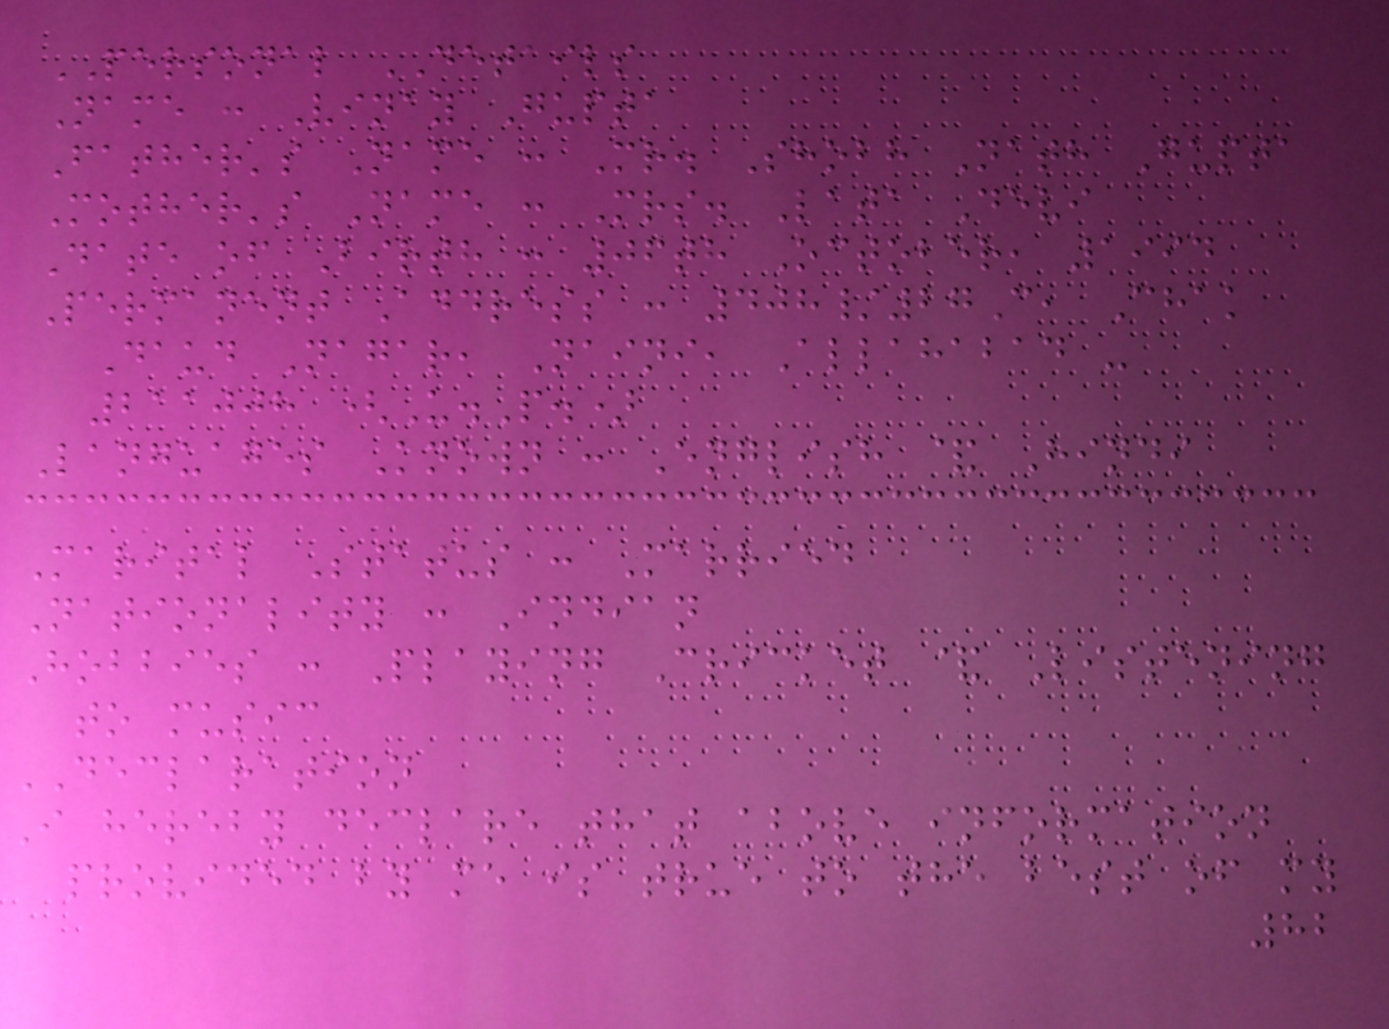PERSONAL DETAILS
Name : Vinay Gupta
Father's Name : Mr. Shobh Nath Gupta
Mother's Name : Mrs. Lata Devi
Date of Birth : 06th October, 1994
Permanent Address : 408/27C, Chak
Daud Nagar, Naini, Allahabad -
211008 (U.P.)
Languages Known : English & Hindi
Marital Status : Married
Nationality : Indian
Hobbies : Playing Cricket & Listening
to music
DECLARATION
I hereby declare that above information
provided by me is true to the best of my
82
